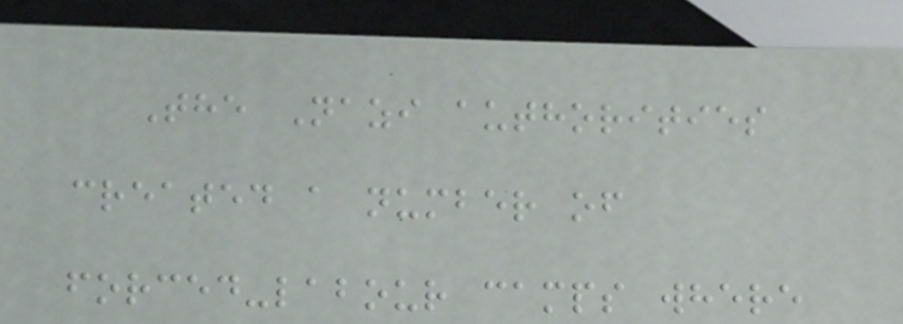The Nazi authorities
created a number of
forced-labour camps where
